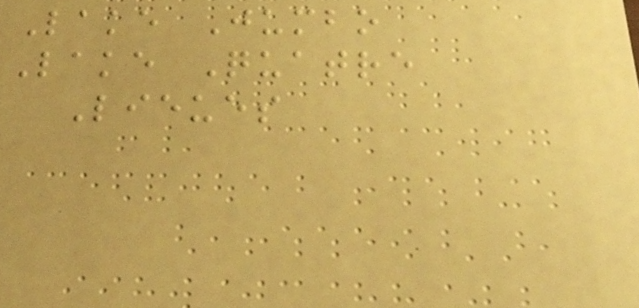Lake Jumbo
Lake Quatre
Lieues
